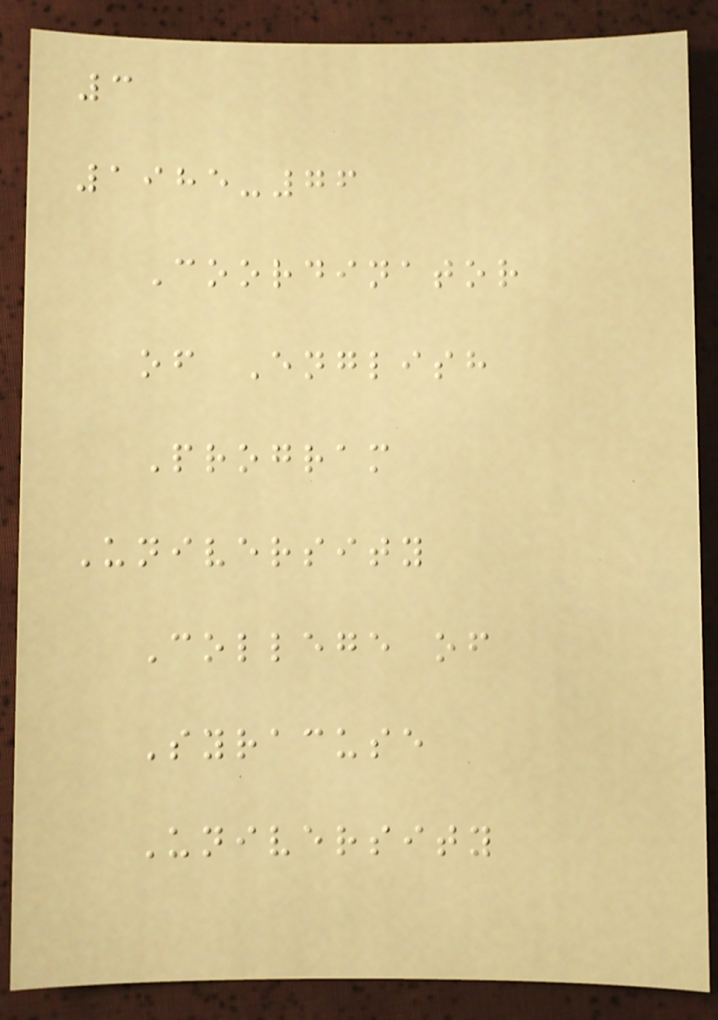3
1985-76
Coordinator
of English
Program
University
College of
Syracuse
University
